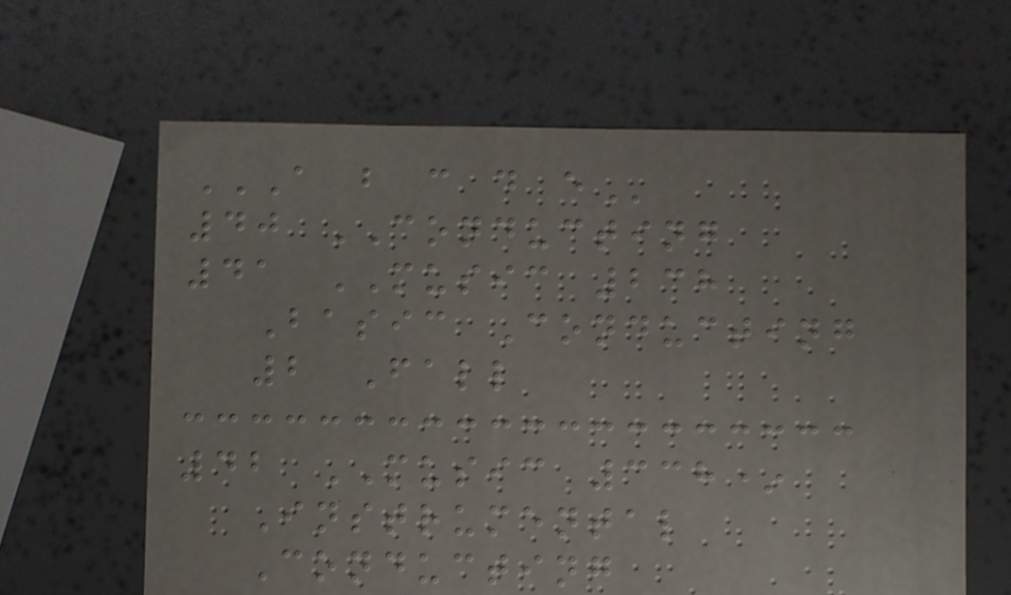A B C D E
40 CONDUCTING
41 MUSIC 238
Basic Conducting
2 Fall
42 MUSIC 338*
Instrumental
Conducting
